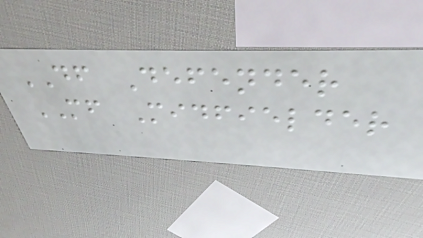DF Defender
MF Midfielder
